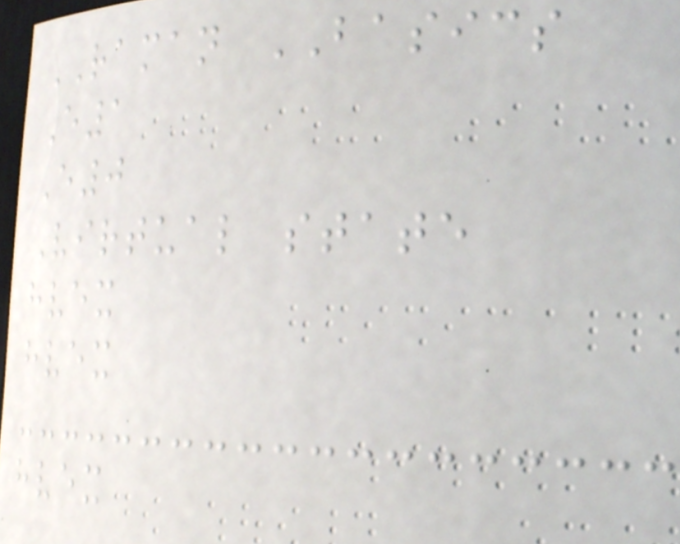RAMAN BASICS
E1
E0
Virtual state
hvex
hvex
hvex
